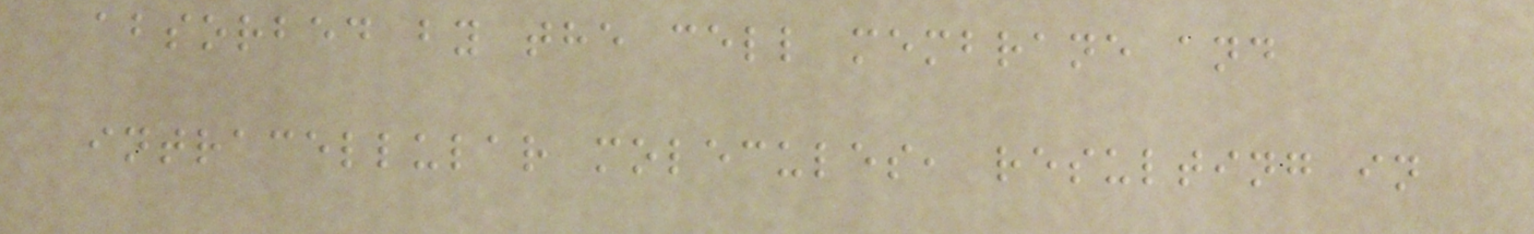absorbed by the cell membrane and
intracellular molecules, resulting in
